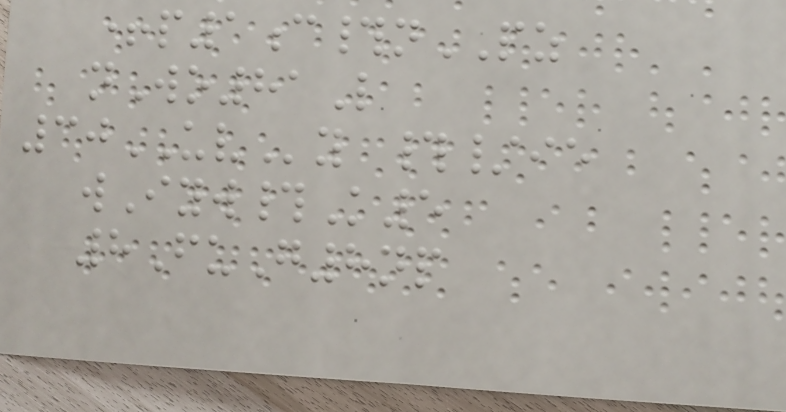+p1c#nPZ
nWo81L
30UVy #/ie
wIyw#K5
8FuG8np
